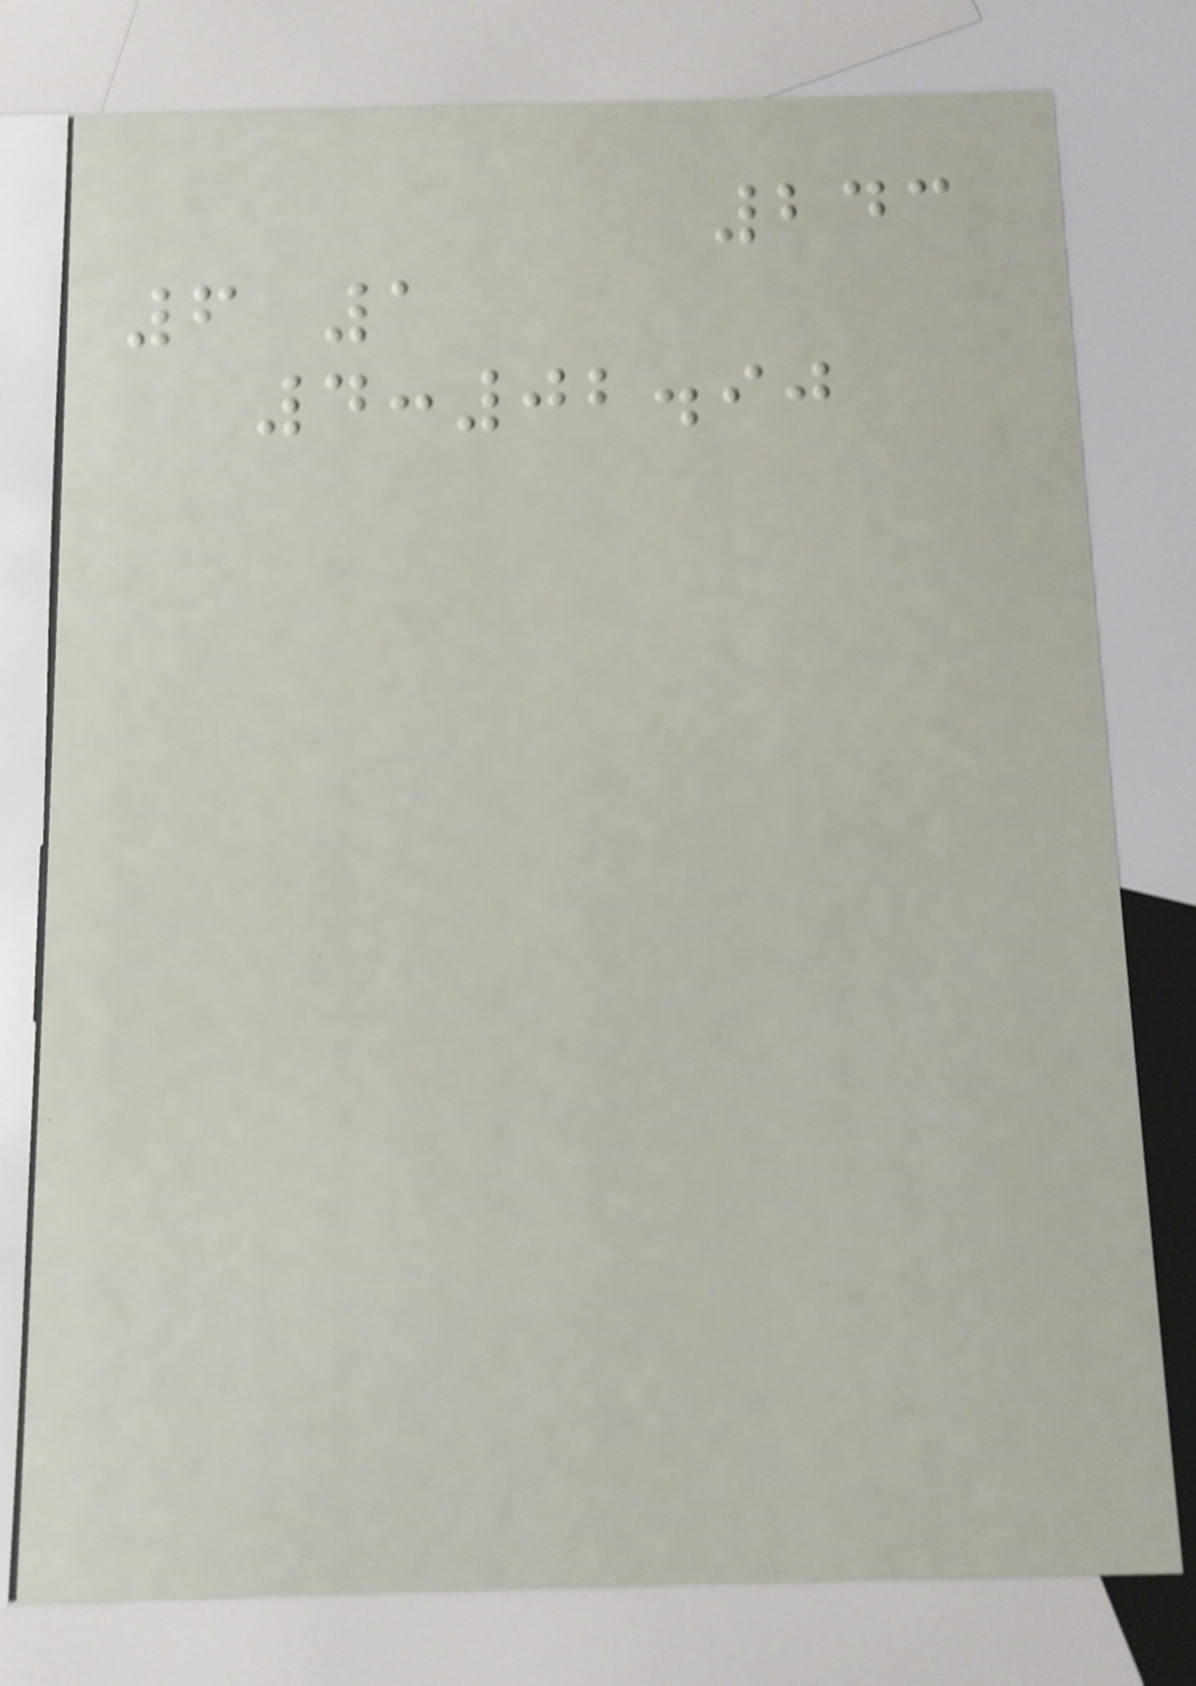243
6 1
4:02.90
